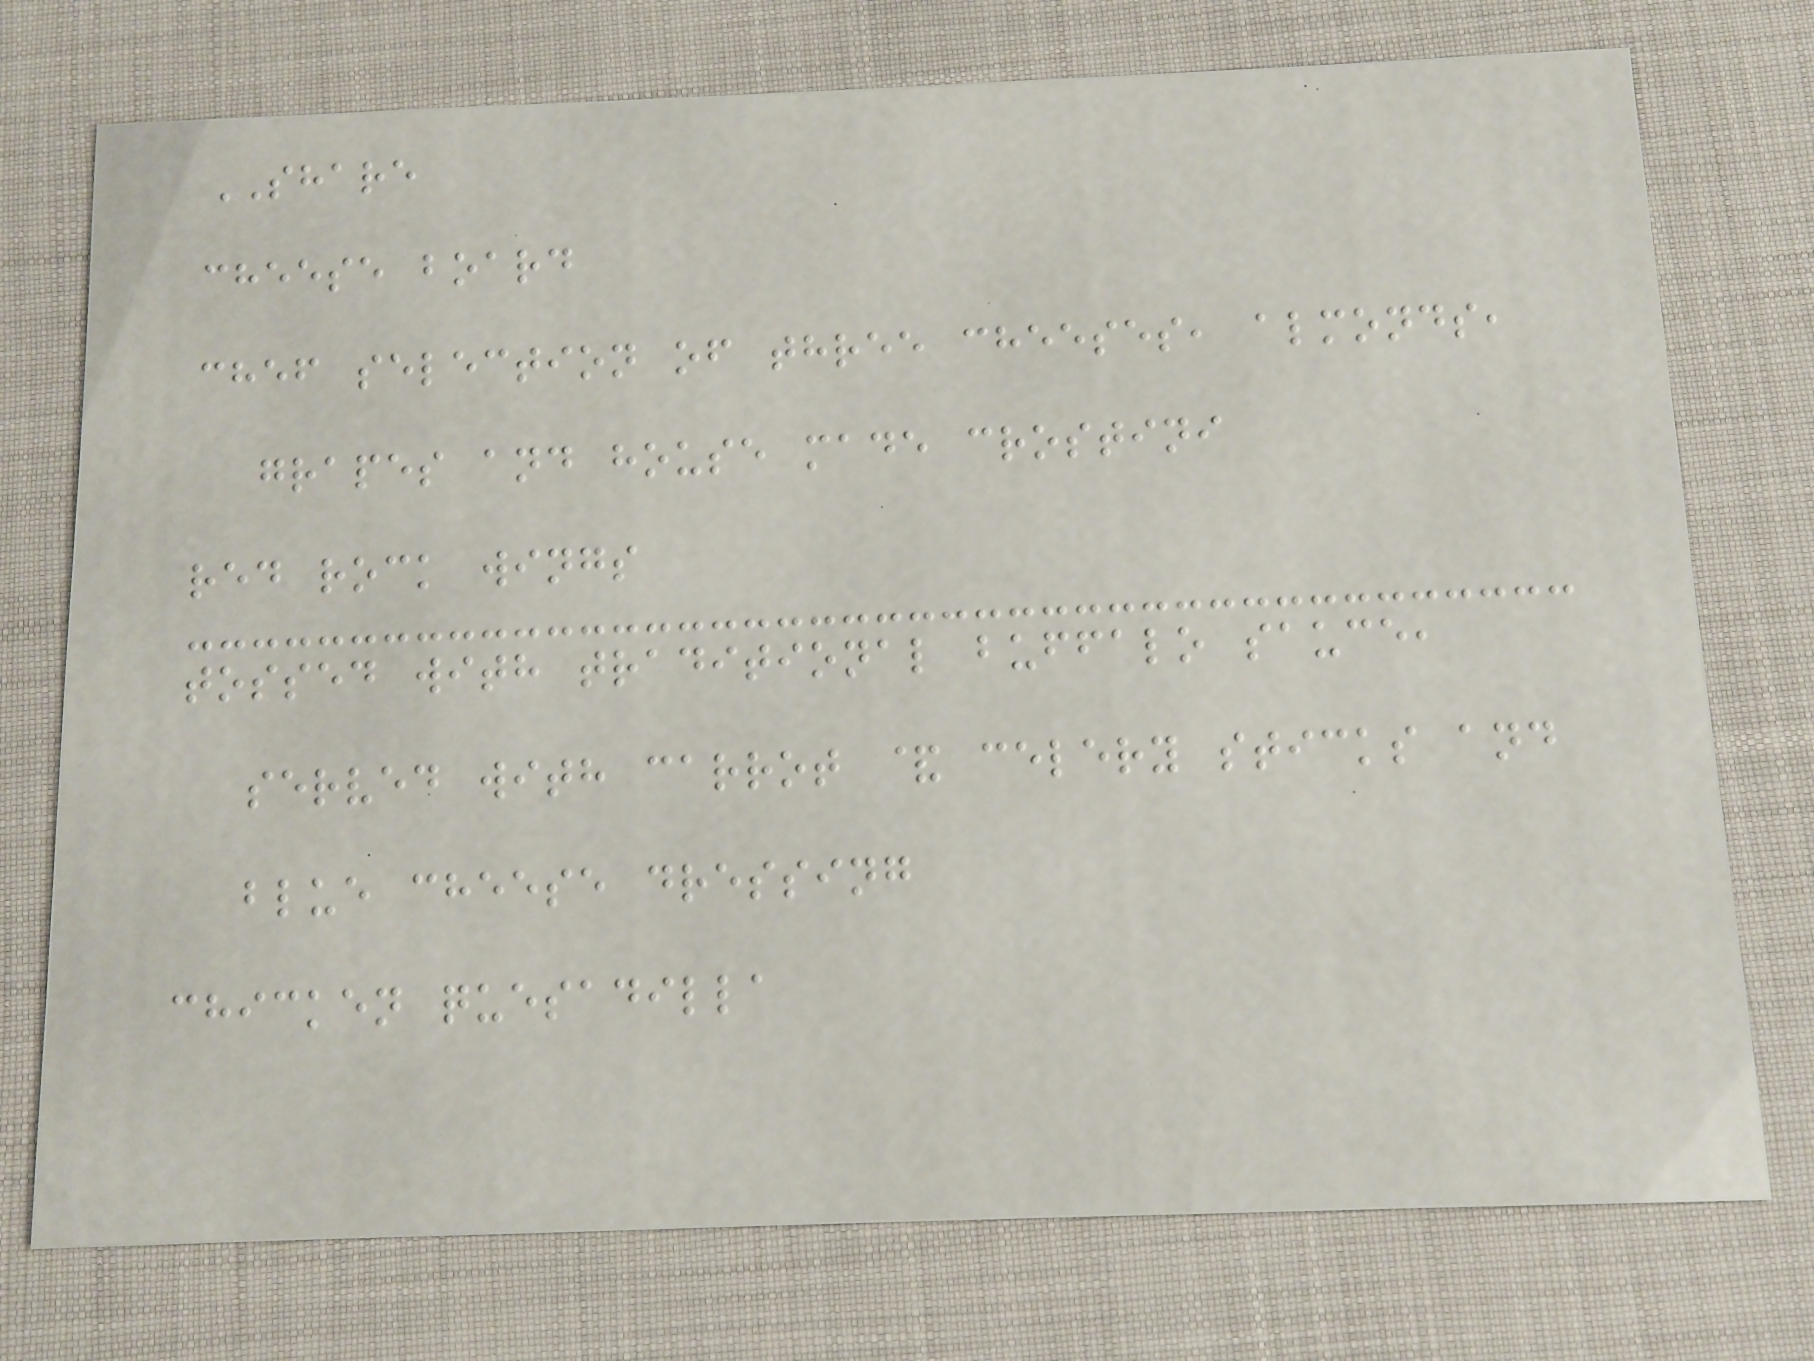SHARE
cheese board
chef selection of three cheeses, almonds,
grapes and house made crostini
red rock wings
tossed with traditional buffalo sauce,
served with carrot & celery sticks and
blue cheese dressing
chicken quesadilla
